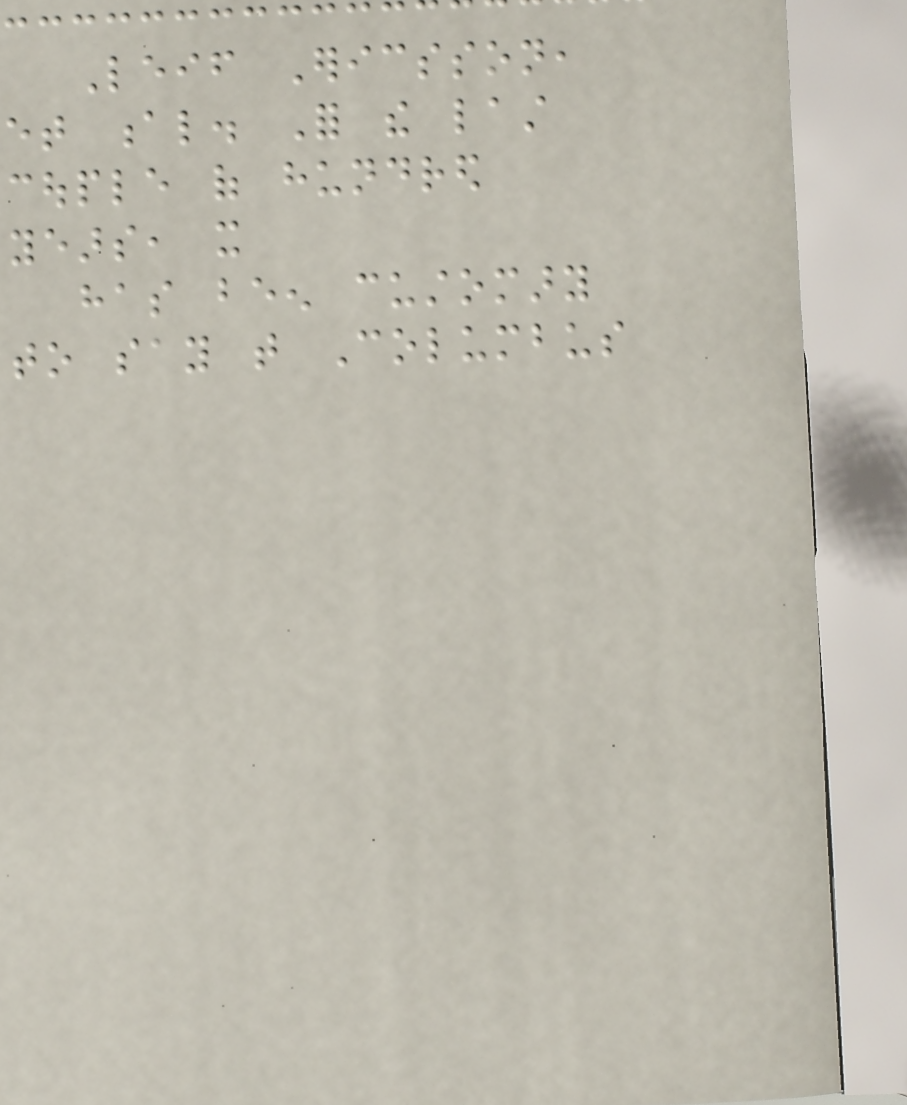Leif Ericsson,
et al. For the last
couple of hundred
years, it
has been customary
to say that Columbus
